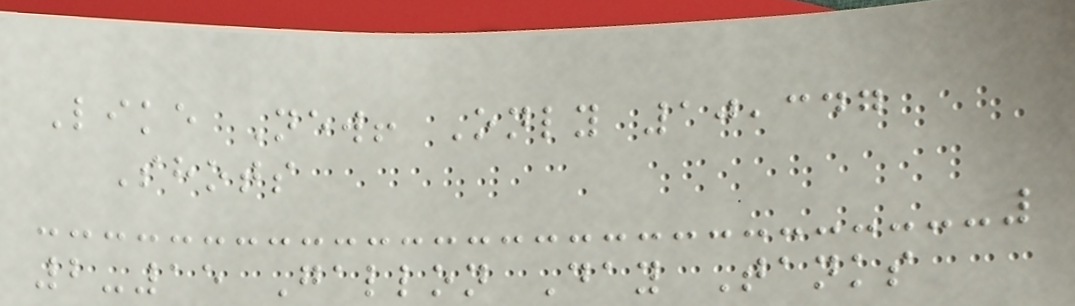Like New! Only 10,347
Shots
2-15 Gallon Day Tanks
